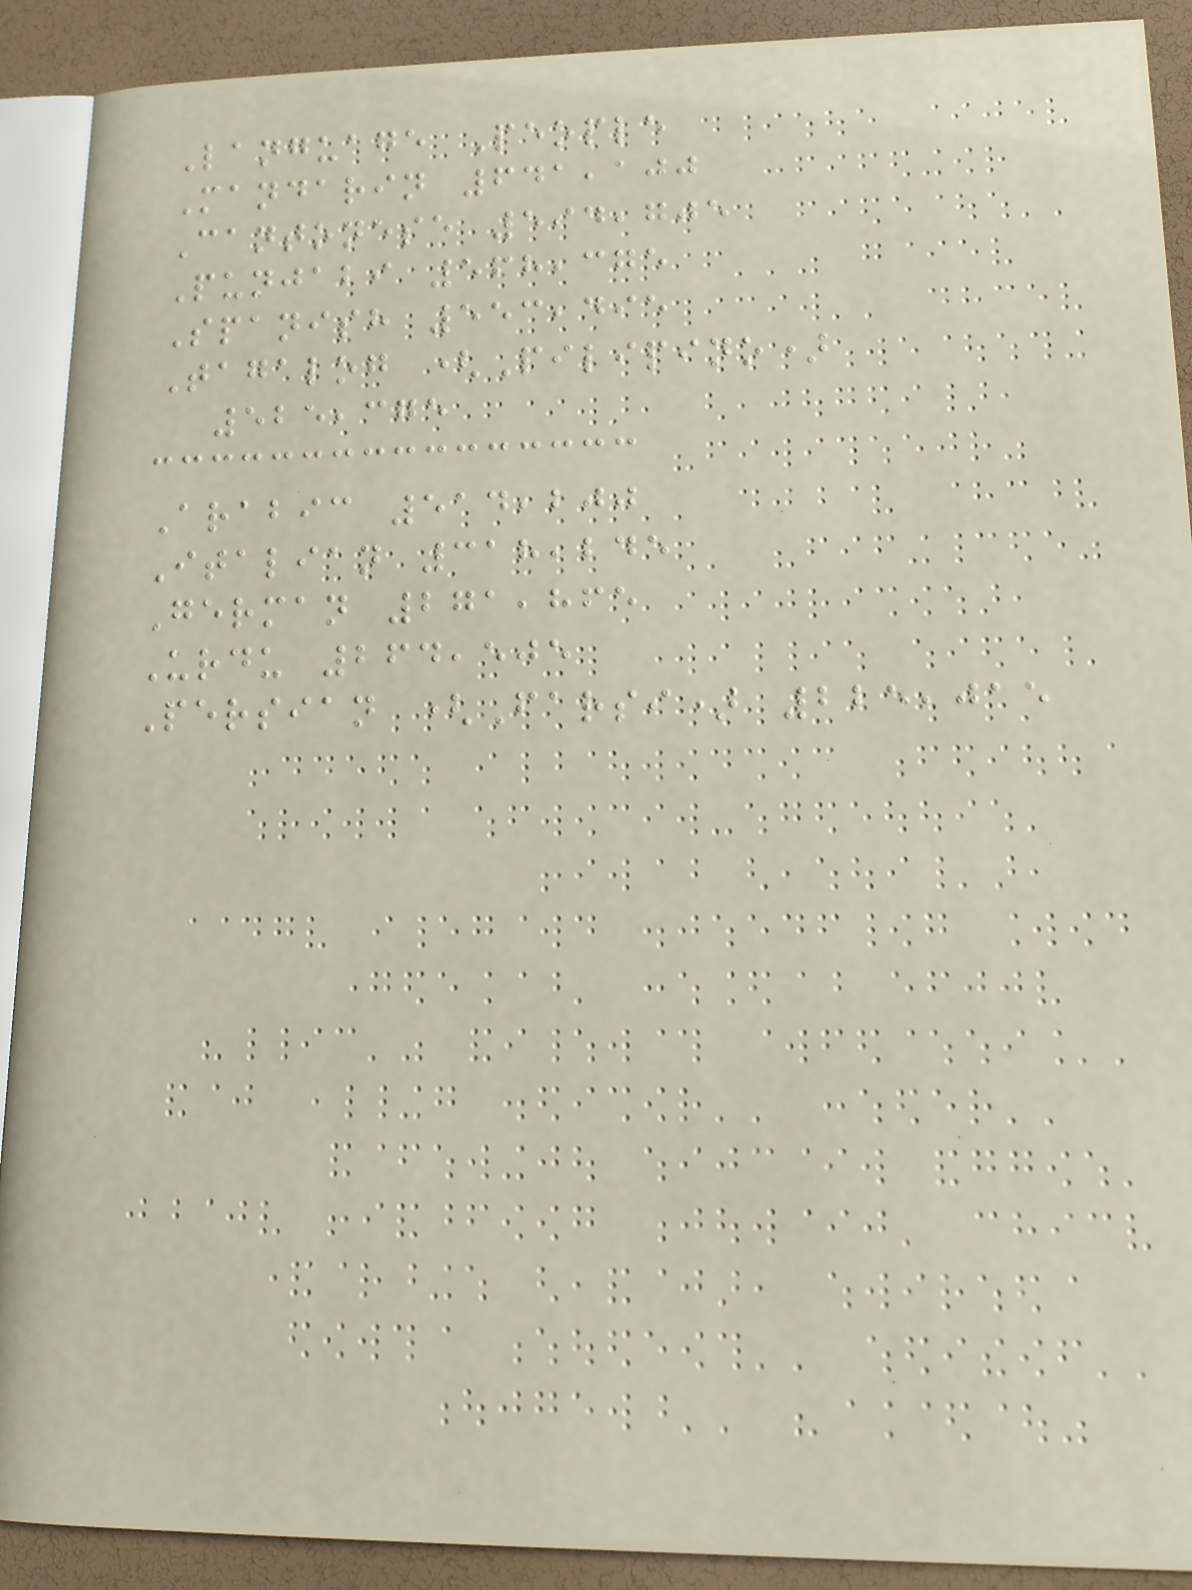Language People
Mandarin 641,100
Cantonese 594,705
Punjabi 568,375
Spanish 553,495
Tagalog (Pilipino)
525,375
Arabic 514,200
Italian 318,245
German 271,865
Urdu 264,505
Persian (Farsi) 225,015
